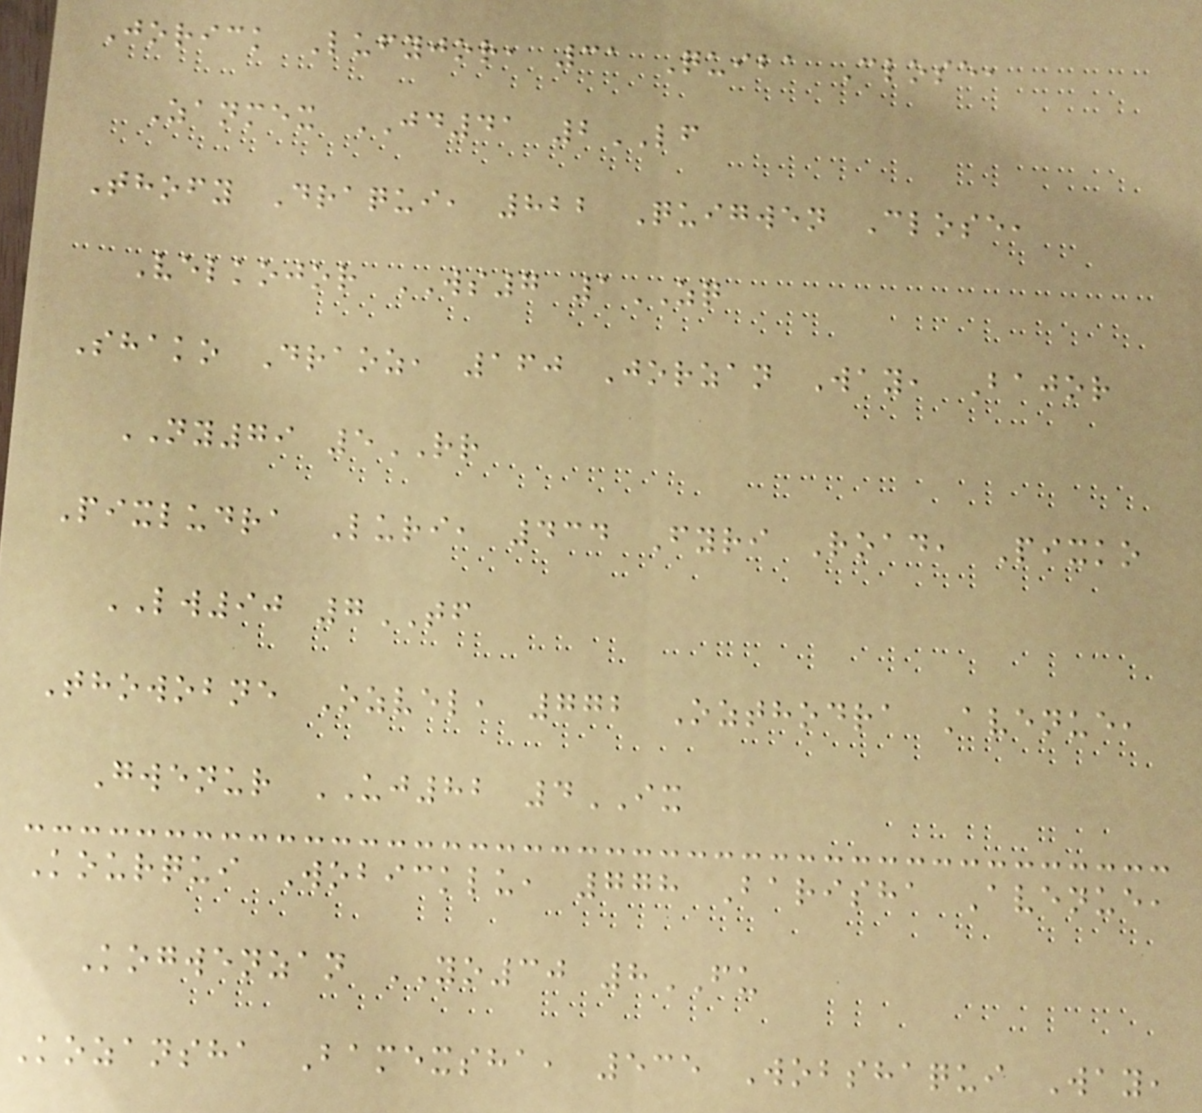Jorick Lufyjor, 31 Quiba Close,
Zanmex JD41 2LF
Thofy Draqui, 822 Quigwen Close,
Velkojor WS7 1ZQ
Shako Draoz, 160 Jorzan Way, Bajor
NY79 5RR
Pixludra Luri, 434 Fyri Road, Pixko
LW90 7TF
Thowobne Ozvel, 772 Ozthodra Avenue,
Gwenur UJ82 4IX
Kourqui Wobicklu, 778 Barisha Avenue,
Kogwenzan YO30 8FU
Kozansha Bamexsha, 535 Wobshaqui Way,
